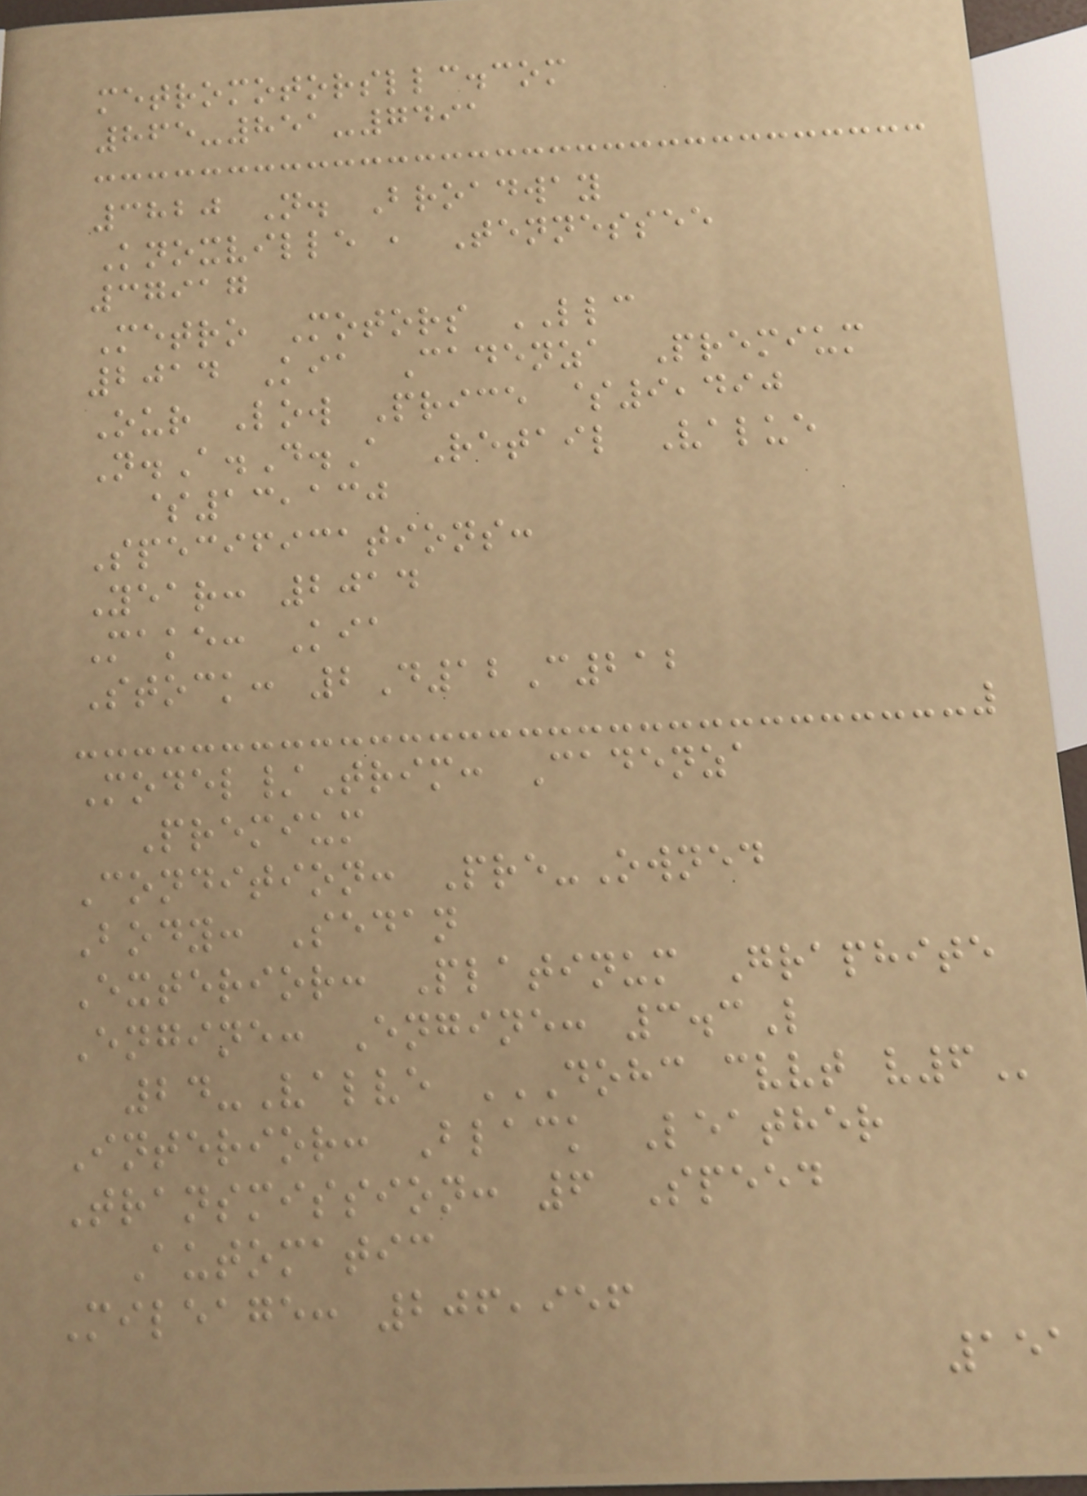metromotorsllc.com
865-851-7491
3820 N. Broadway
Knoxville , Tennessee
37917
Metro Motors LLC
2014 Kia Cadenza Premium
Our Low Price $9,490
N.A.D.A Retail Value
$13,130
Specifications:
Year: 2014
Make: Kia
Stock: 2D12C212
Model/Trim: Cadenza
Premium
Condition: Pre-Owned
Body: Sedan
Exterior: Platinum Graphite
Engine: Engine: 3.3L
24-Valve DOHC CVVT V6
Interior: Black Leather
Transmission: 6 Speed
Automatic
Mileage: 206,956
151
